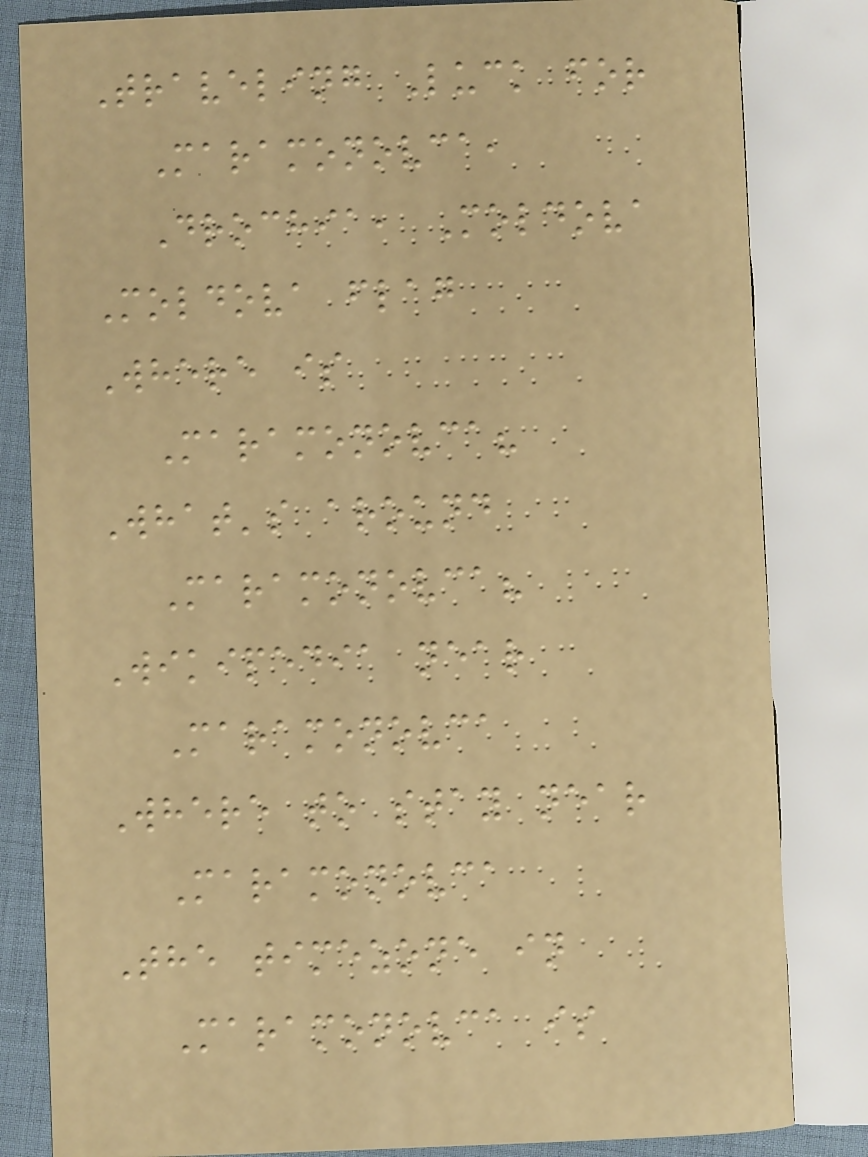Traveling Luck for
Maramonovca,
Drochia, Moldova
Moldova flag
Where is
Maramonovca?
What's around
Maramonovca?
Wikipedia near
Maramonovca
Where to stay near
Maramonovca
The timezone in
Maramonovca is
